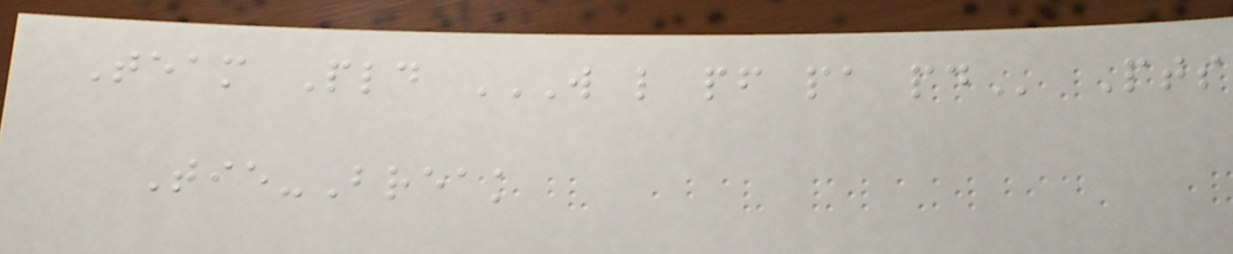Team Pld W L PF PA PD Pts
Tie-Break
